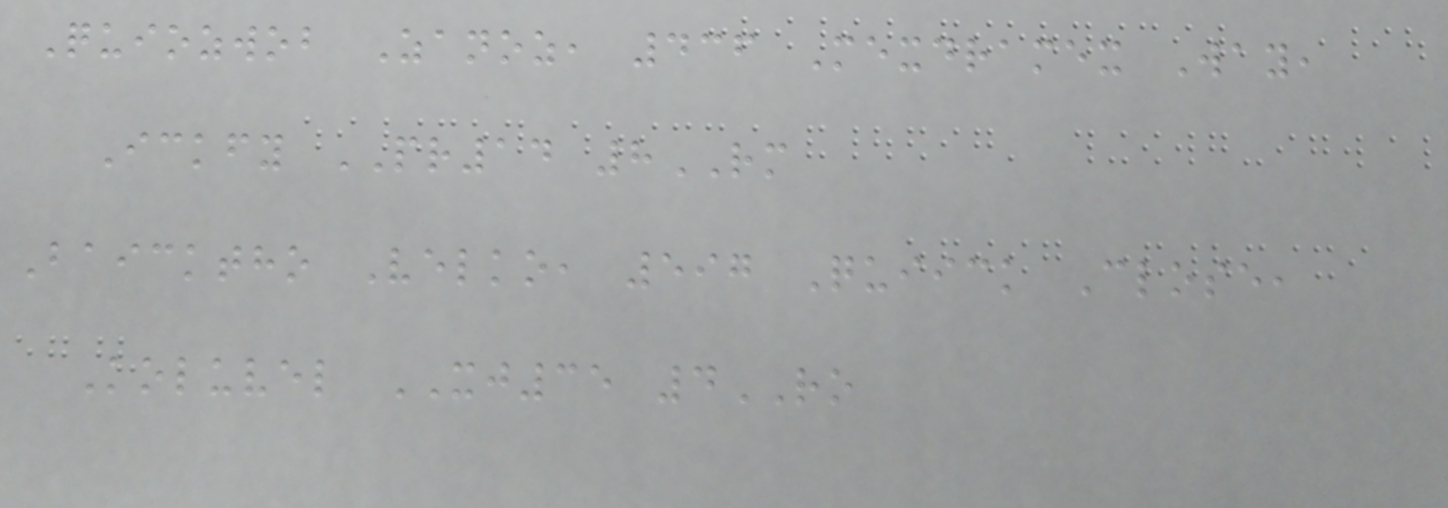Quiozwob Zanoz, 436 Mexdramex Way,
Ickfy PR14 8RM
Baicktho Velko, 597 Quiick Close,
Koluvel XJ35 4RO
